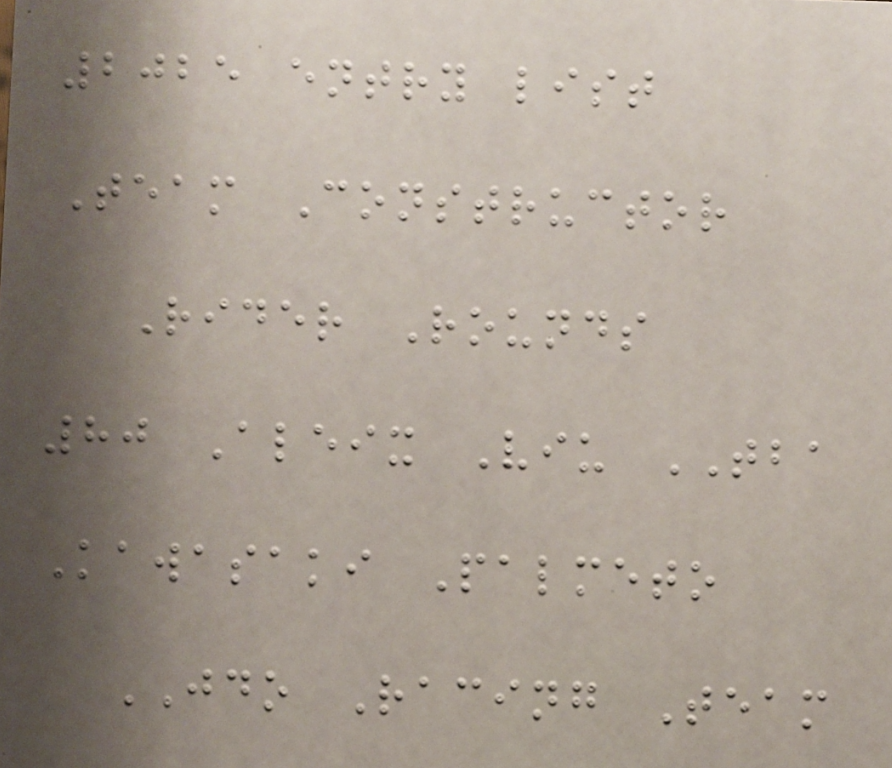2025 entry list
Team Constructor
Rider Rounds
80 Aleix Viu TBA
Kawasaki Palmeto
JDO Racing Team
